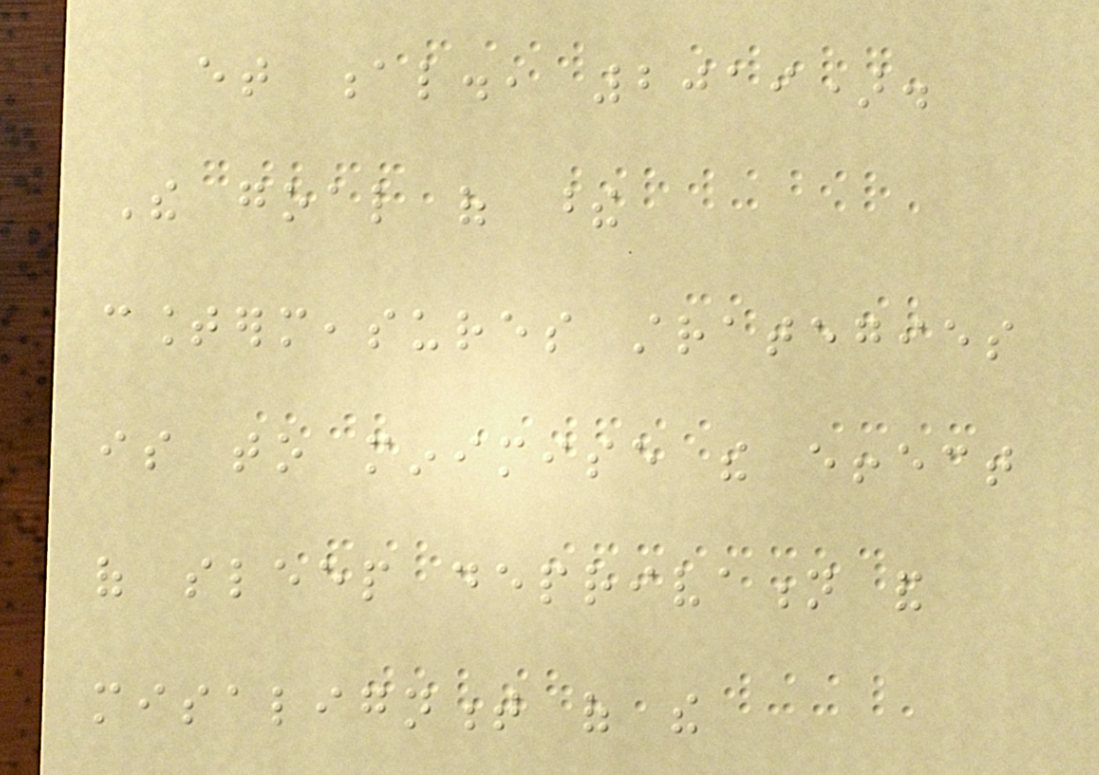et al., 2019).
The goal of these
countermeasures strategies
is to minimise the effect
of sleep deprivation and
misalignment of the
